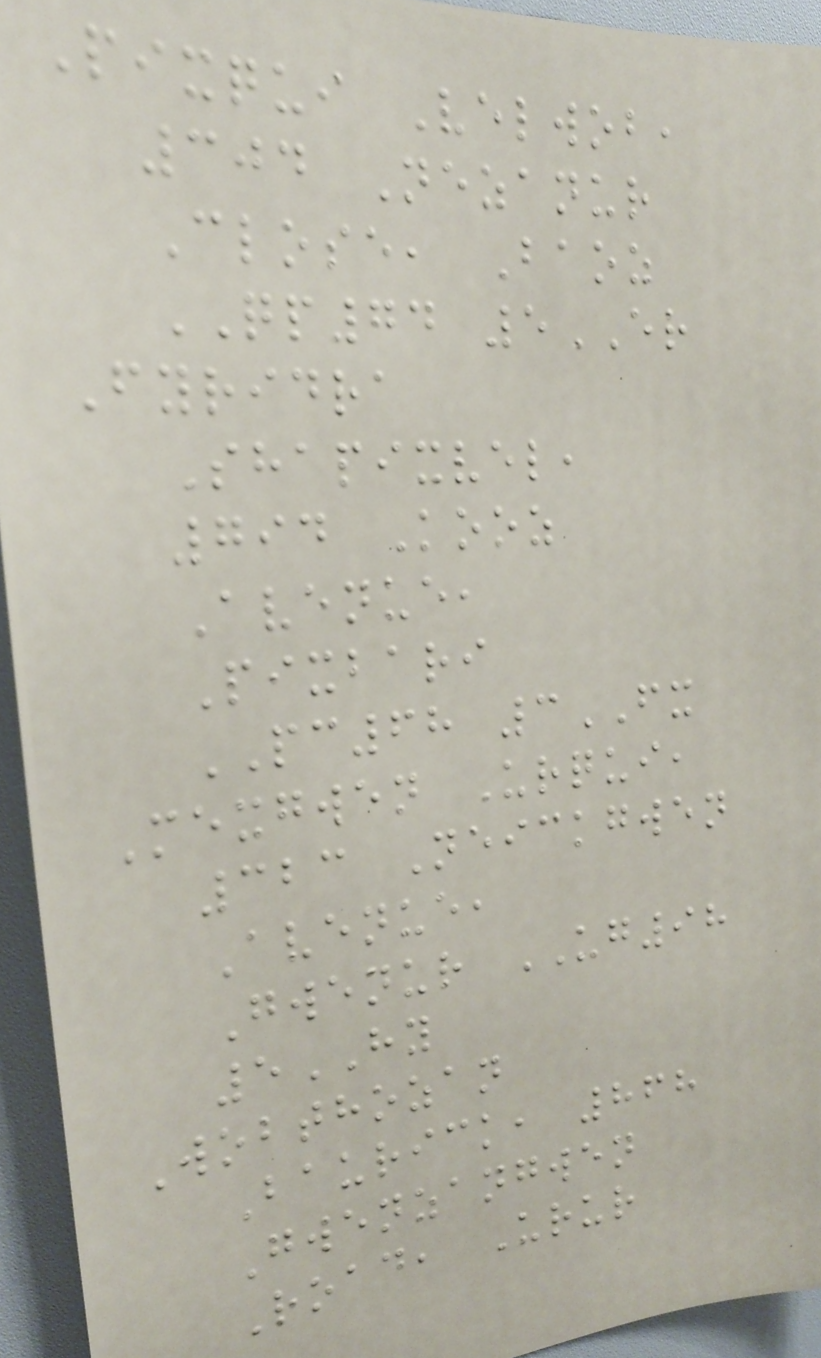Pixqui Velwob,
304 Nezanur
Close, Baoz
QP74 5ER
Fyridra
Shapixvel,
794 Kooz
Avenue,
Pixbari
PC68 3FX
Mexgwen Urqui,
323 Neickgwen
Avenue,
Gwenur UG98
5HY
Wobthozan
Baurick, 868
Gwenzangwen
Road, Urur
